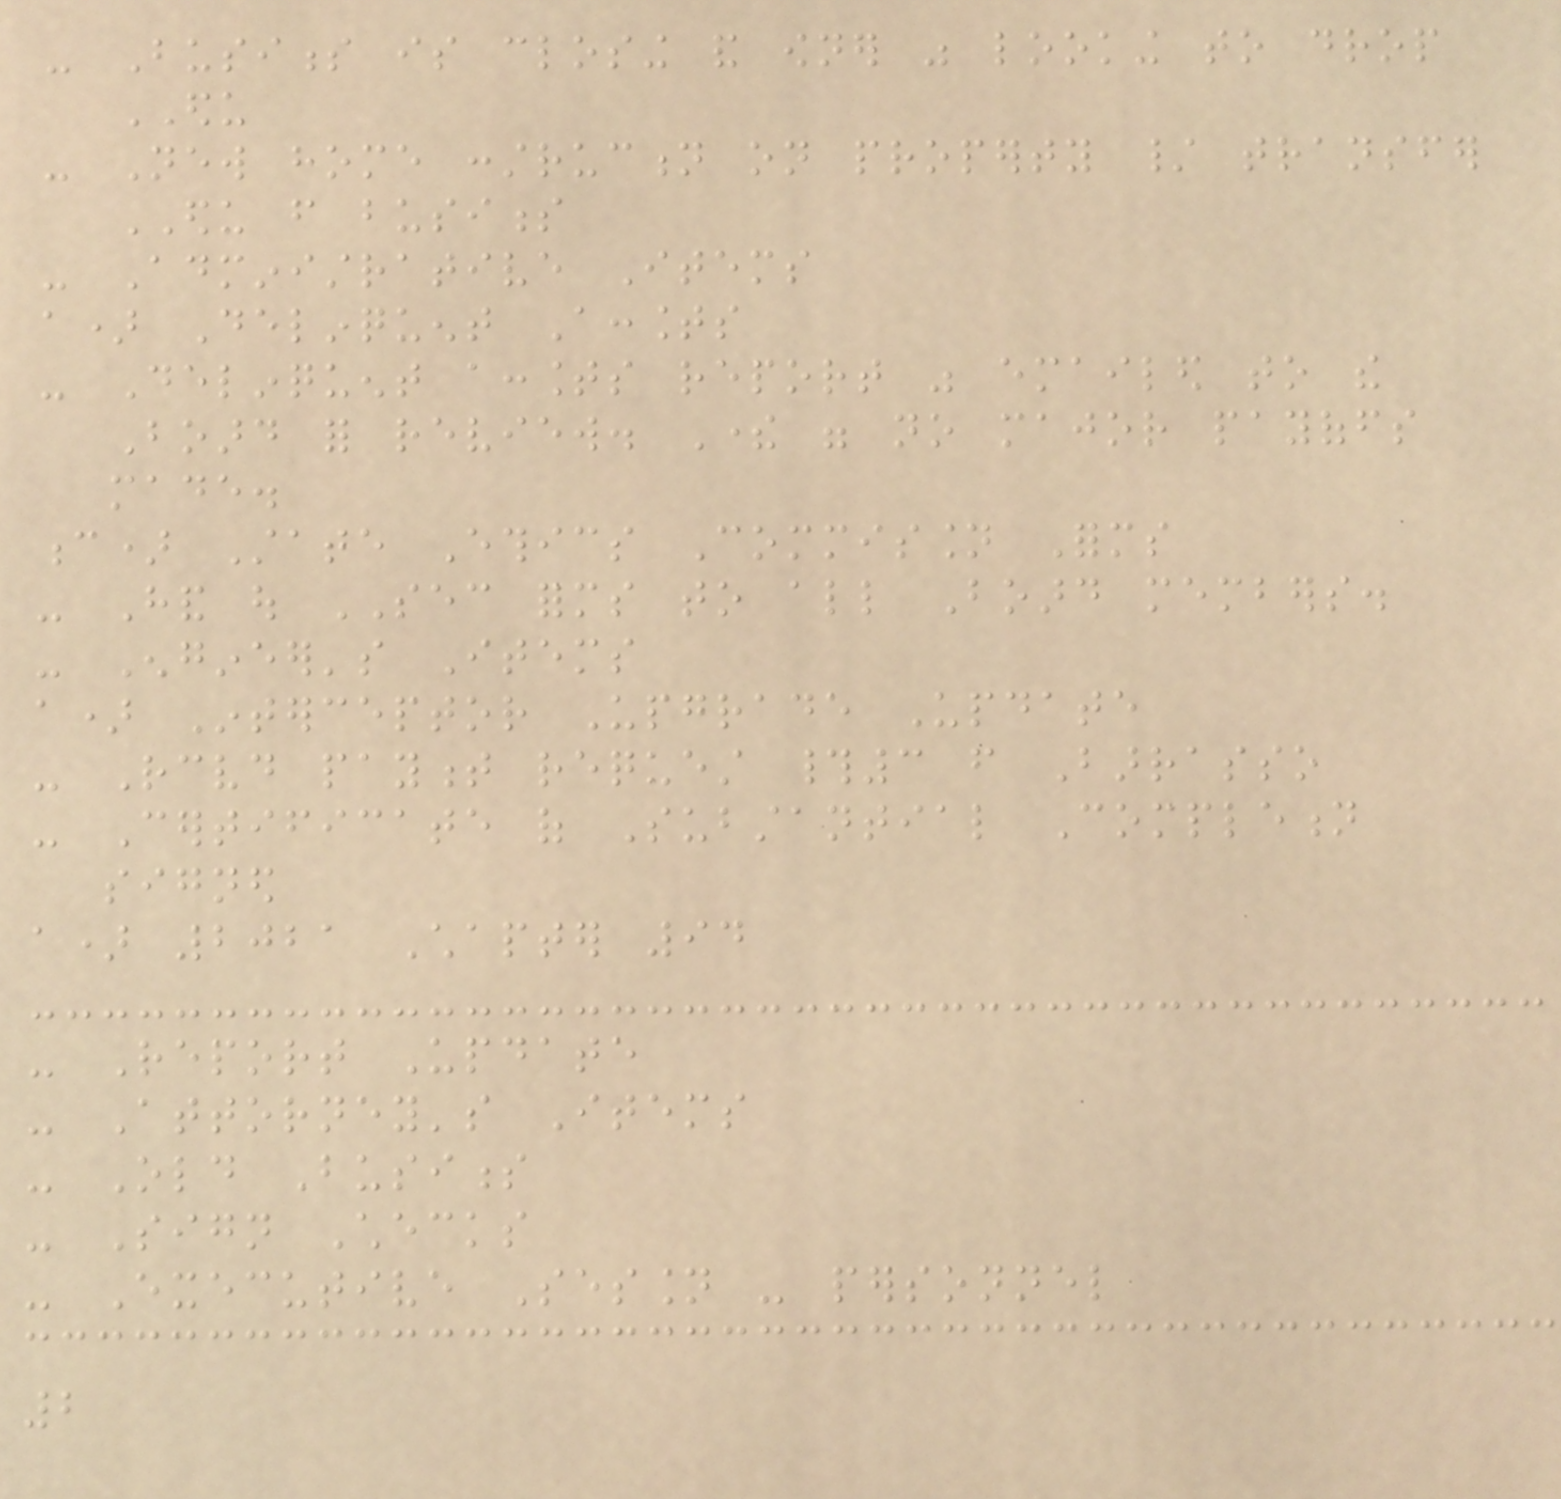- Business is closing and owner was looking to drop
EDU
- New home construction on property / transfer
EDU from business
- Administrative Items
a) Delinquent Accounts
- Delinquent accounts report was emailed to the
Board for review. There were no major payoffs
made.
c) State Ethics Commission Forms
- Hand out SEC forms to all Board members.
- Engineer's Items
a) Interceptor Upgrade Update
- Received payment request #3 from Barrasso
- Certificate of Substantial Completion
signed
a) 2021 Chapter 94
- Report Update
- Attorney's Items
- Old Business
- Sign Checks
- Executive Session - personnel
2
